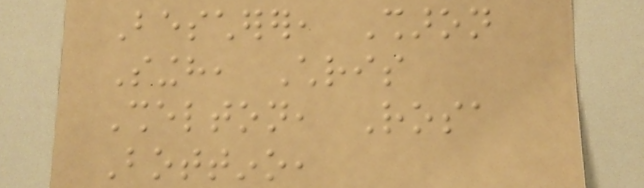Bescherer, Sharon
Singh, Chris
Shelton, Rosa
Bottino,
